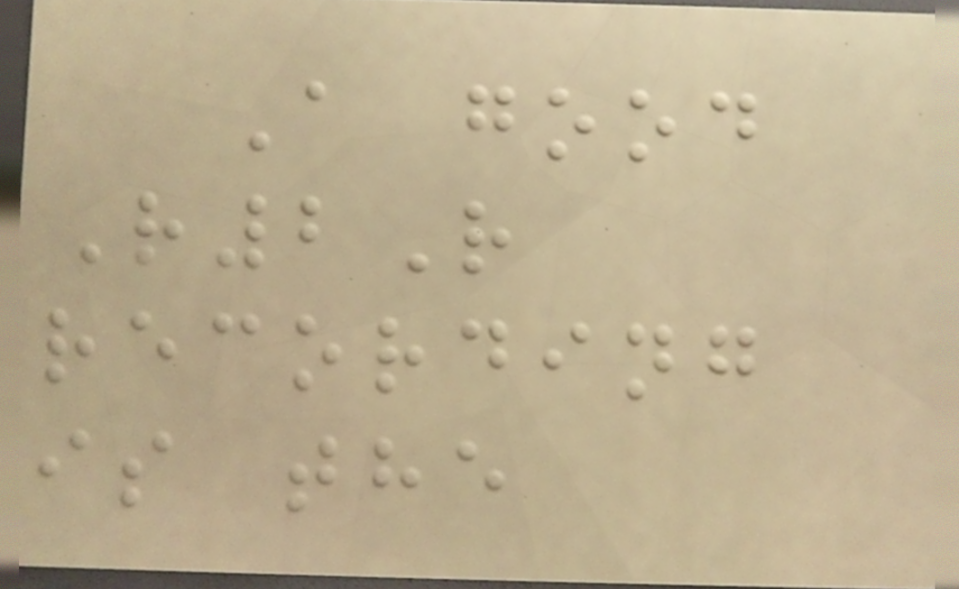A good
R2R
recording
is the
